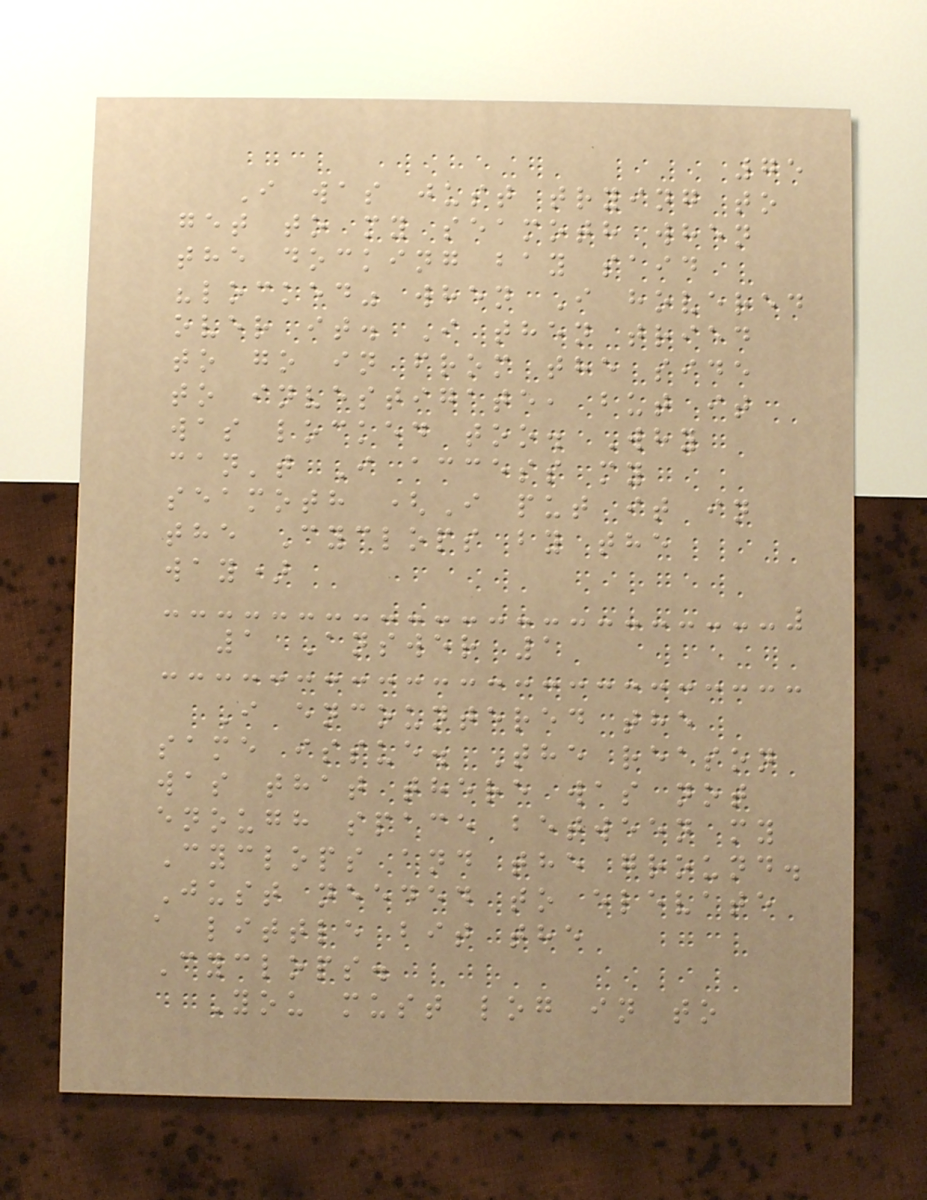75
I was just trying to
get to my seamoth when
the docking bay said
"locked" when I hovered
over it. I then tried
to go in from the side
to investigate, but it
was locked too. Why
can't I access my
seamoth (I put it in
the Cyclops by the
way)
1 Answer 1
I encountered the
same issue. The reason
was that there was not
enough space between my
Cyclops and the ground.
Just needed to elevate
a little bit the
Cyclops.
You must log in to
